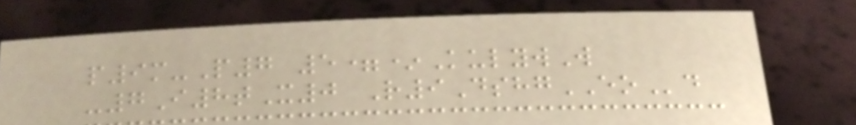p9m-P7 5=*KulywW
-7I8tX0 R9DshgEOd
